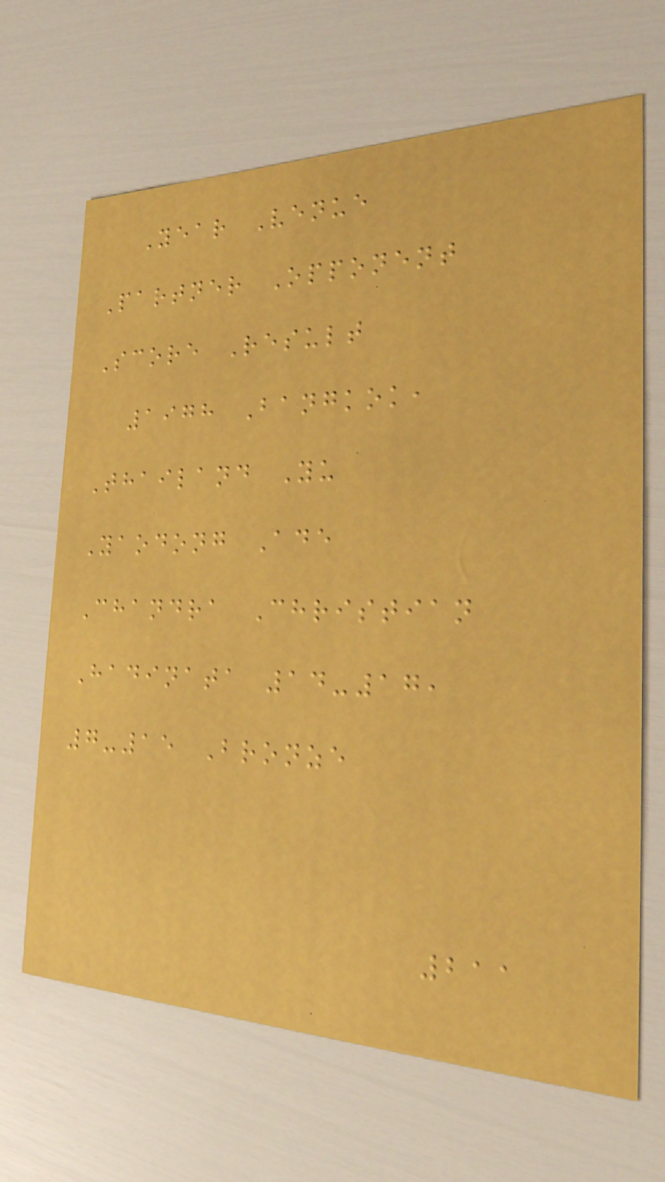Year Venue
Partner Opponent
Score Result
1978 Bangkok,
Thailand Yu
Yaodong Ade
Chandra Christian
Hadinata 14-17,
7-15 Bronze
211
